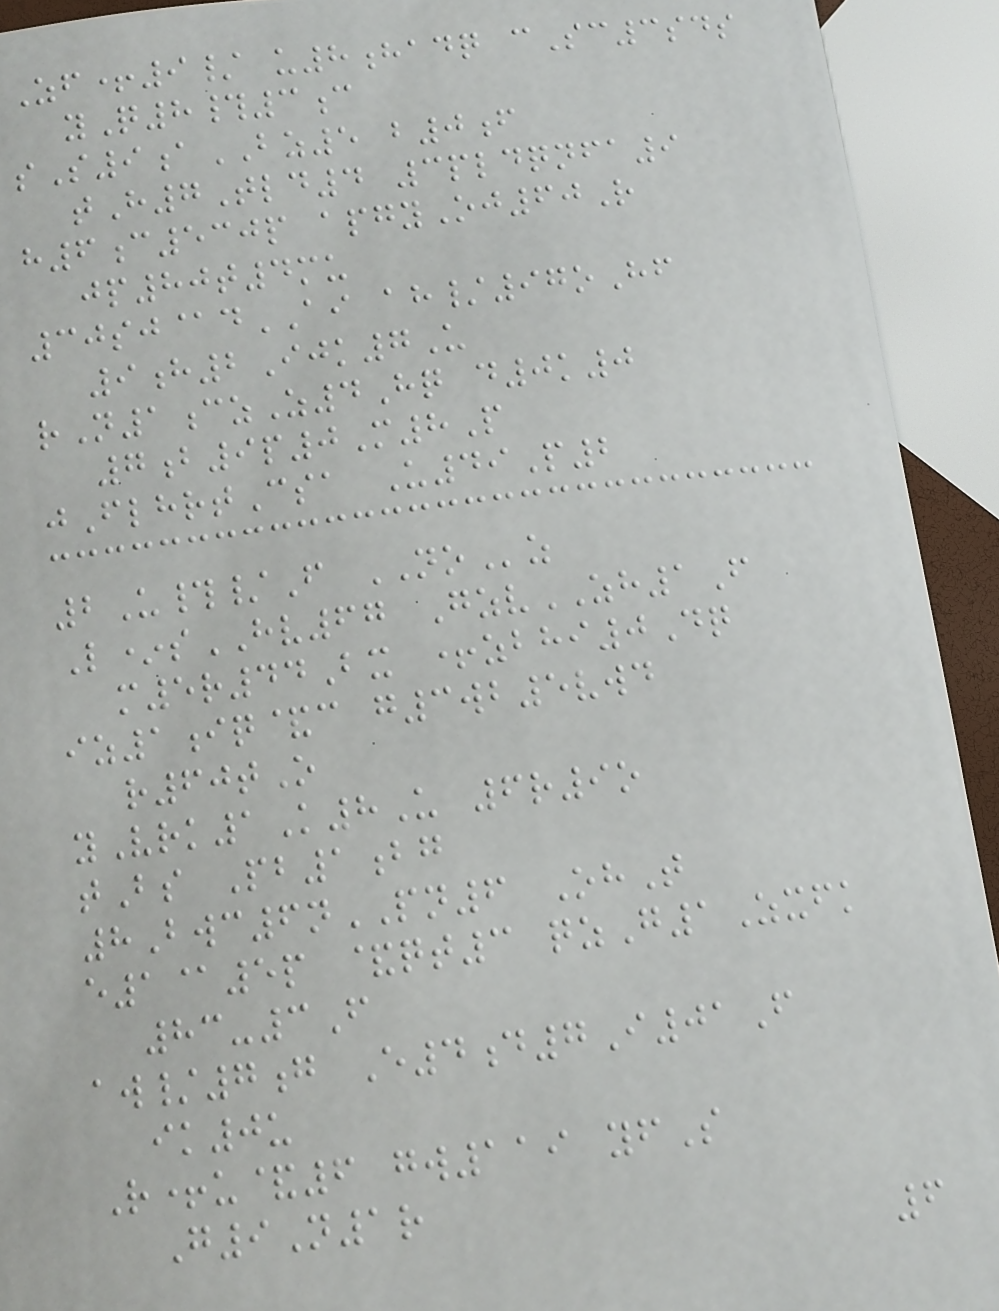Zf+9/ u8hadq cSc3sds
yQ8#3c
sS9aBZ5 b0f
tH7Tld4 3pldqnfa9
h6c530p apgyOj60R
jp80t4mu
30sj@dAI ah/97oHf
9h2Ijk7U
rN1czZ4Hq d0k0
7b9p0M8P
jFlhrtCsa U49P2
2U#/F NOz
L*sHV67 GzvZH1F
m5r44Bx +zbhi0Dq
iz1iq&c g3wb5vwd
r60tO
yVrk1K8U 6r9o
tBs Pb1bg
8Bwc6nPN6 OhT
e1@5p &qt3 qzG1Zxfk
83-3F
aw/7g E4d7I01F
ik0u
R+u&6 gw119 yfS
G9N1r
6
